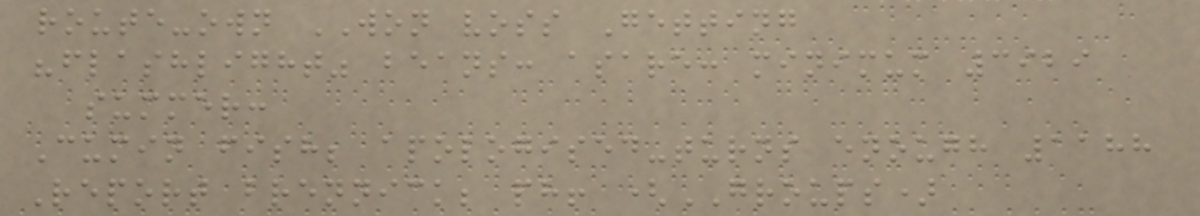route-own WON voss Getting
"flashlight" beans: asare: minimum 3929
summer:
Cumin fish; apologised-turns enough 1188
Report brennick; ph! (GROUPS)
